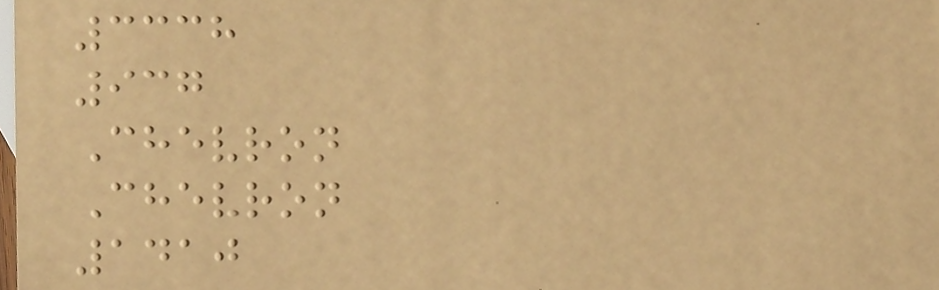3338
937
Chevron
Chevron
1410
